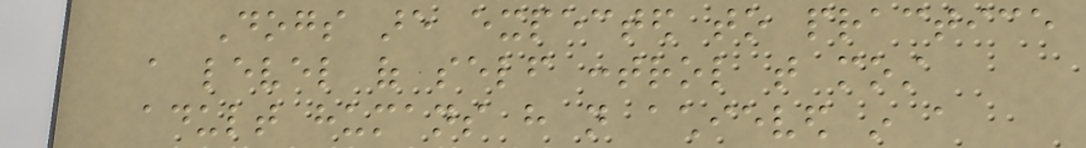Dogs are expected to practice
a level of self control that most
adult humans have not achieved in a
